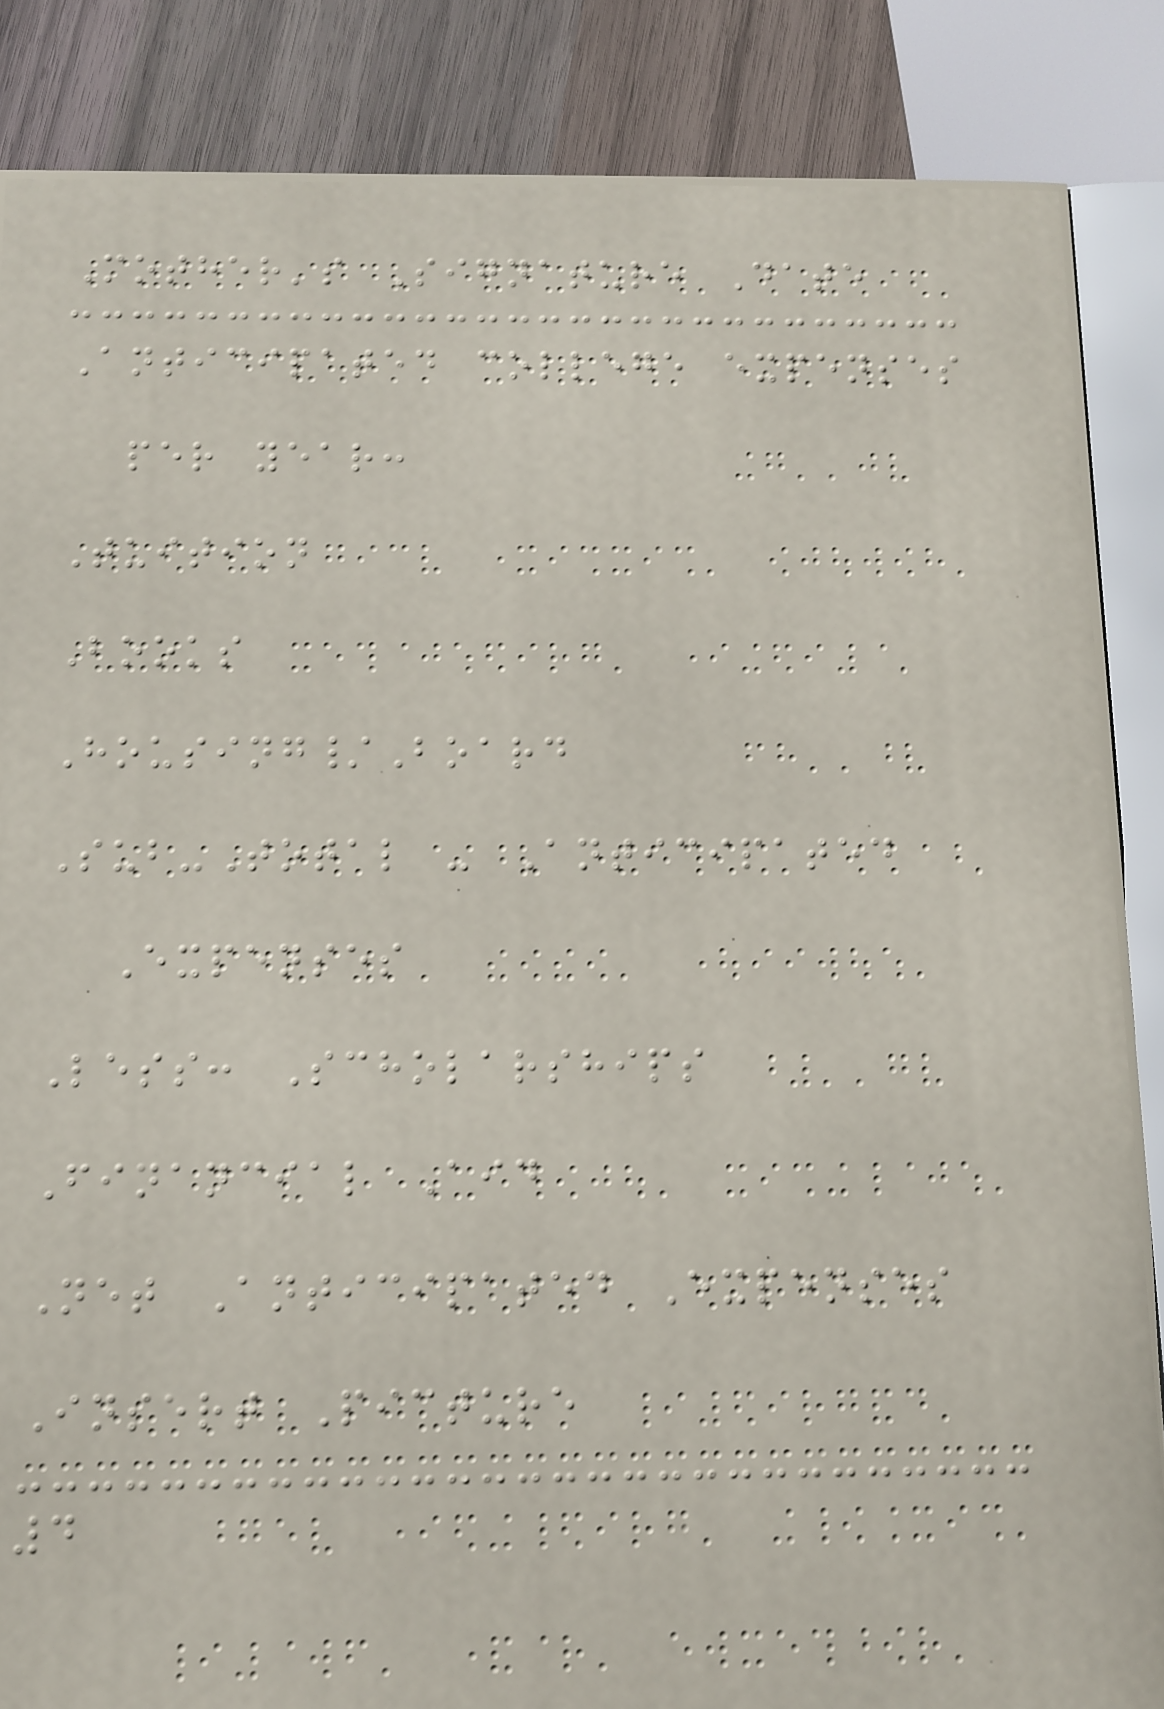Mother's Signature Date
Anticipated college expenses
per year:
Tuition
Books
Housing/Board
Sub-Total - Anticipated
Expenses
Less: Scholarships
Financial Aid
Net Anticipated Expenses
Insert Picture
4
